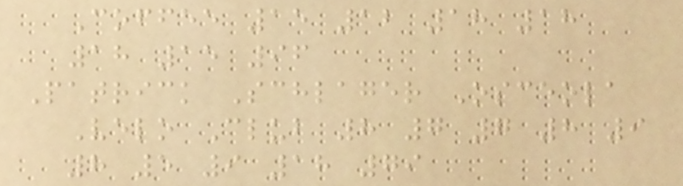Coffee 15 12 18 18
18 15 96
Patrick Schlager Osceola
Velo Club 8 7 7 8 9
8 5 9 18 79
